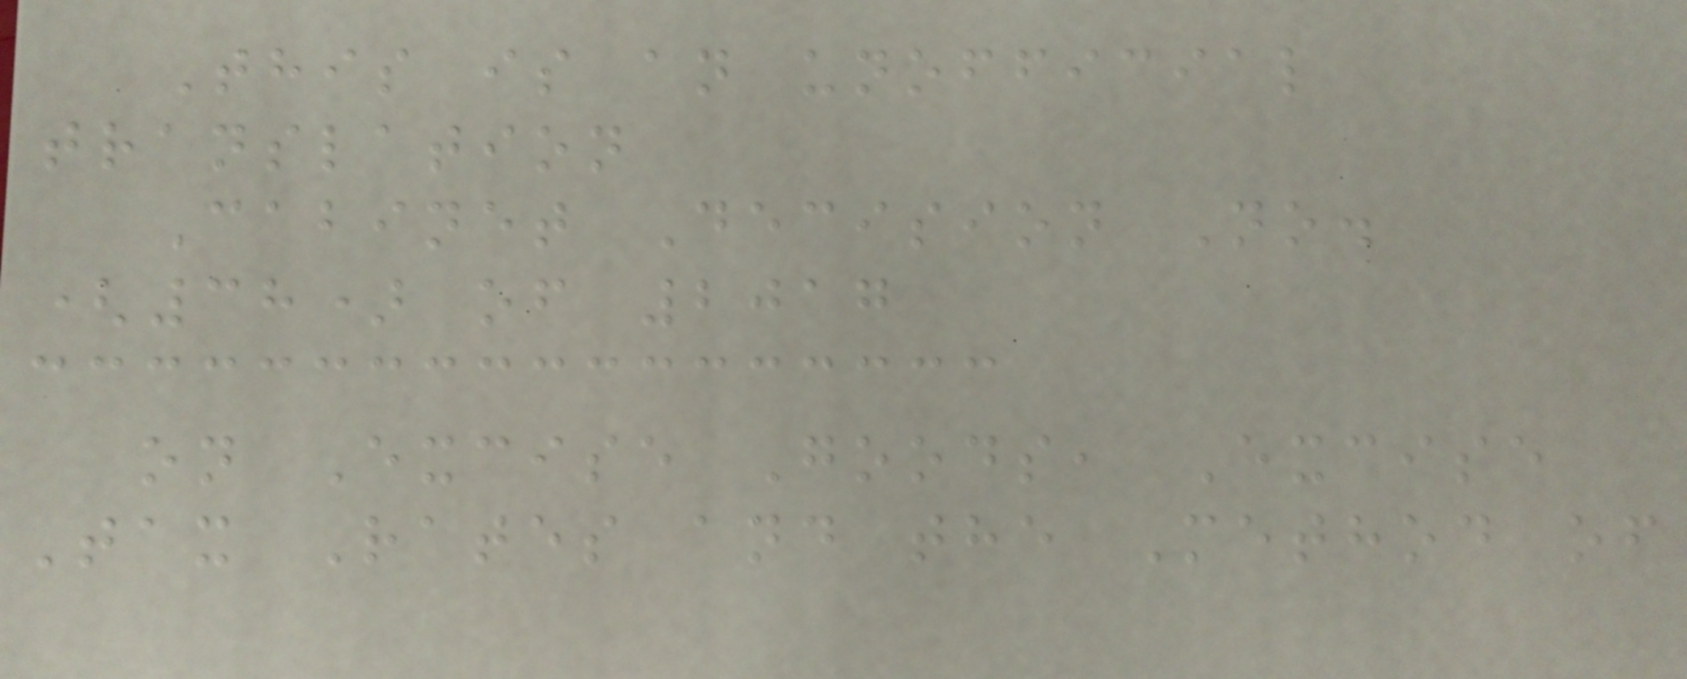This is an unofficial
translation
Cabinet Decision No.
(38) of 2017
on Excise Goods, Excise
Tax Rates and the Method of
